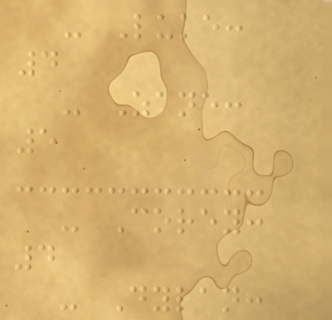- Luke:
4
- Zane:
5
- Corey:
4
- Dylan:
